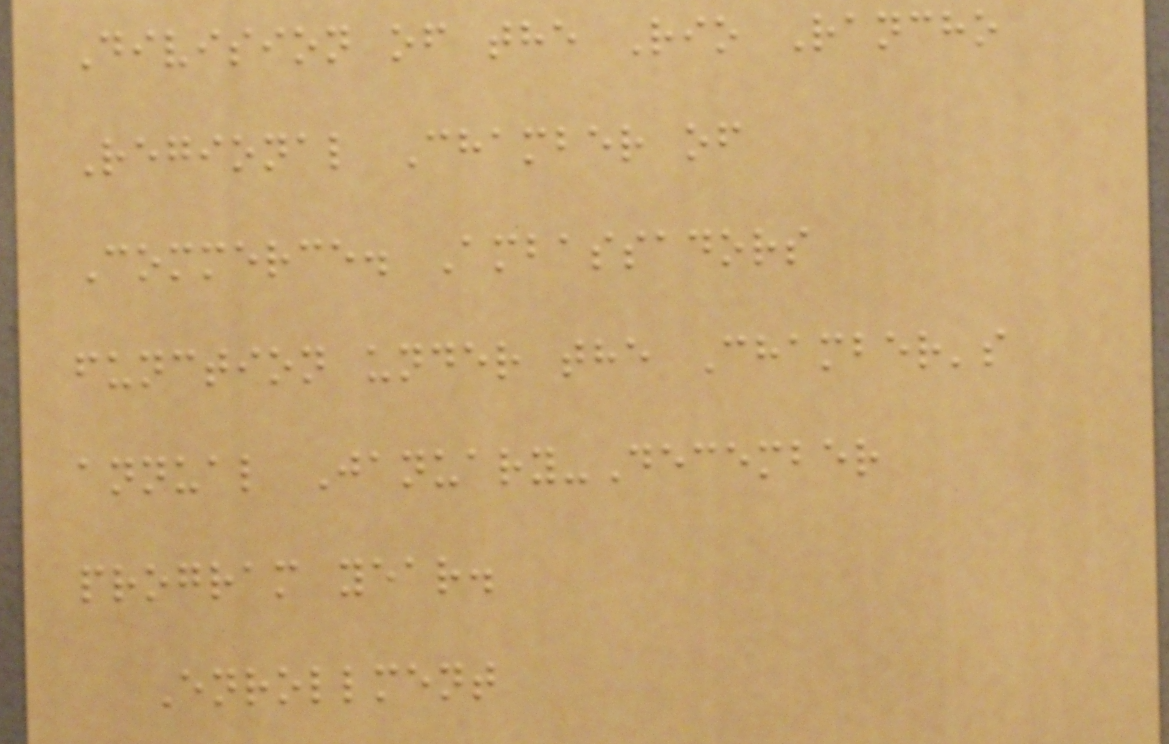Division of the Rio Rancho
Regional Chamber of
Commerce. Ambassadors
function under the Chamber's
annual January-December
program year.
Enrollment
